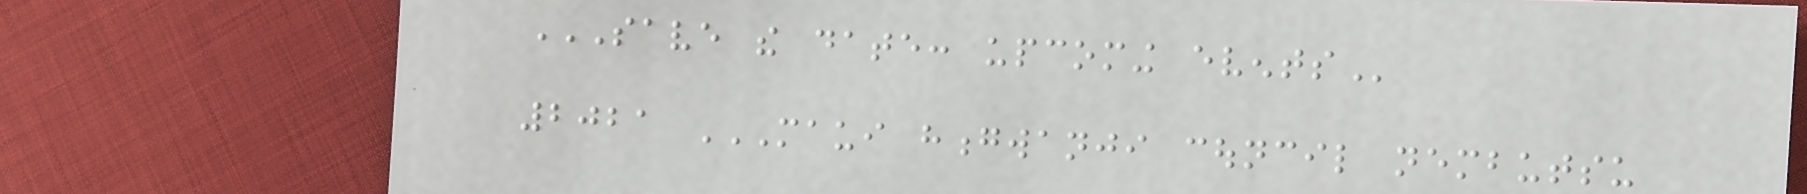SAVE THE DATE: UPCOMING EVENTS
2021 MAUI HONGWANJI COUNCIL NEMBUTSU
